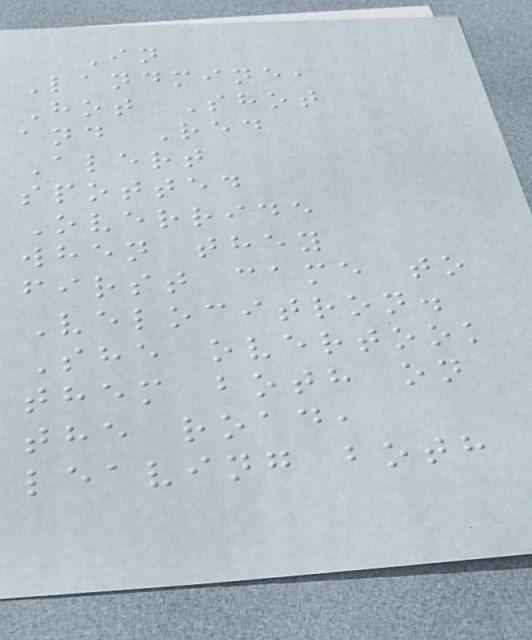In
Landmine,
Hot Shot
and Red
Alert
spotted
Override
when they
first came to
Velocitron.
She overtook
them both on
the road,
leaving both
